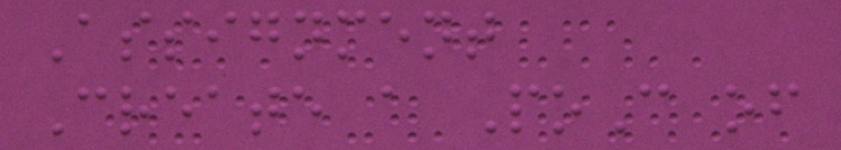Assignment
Create a PoC of
